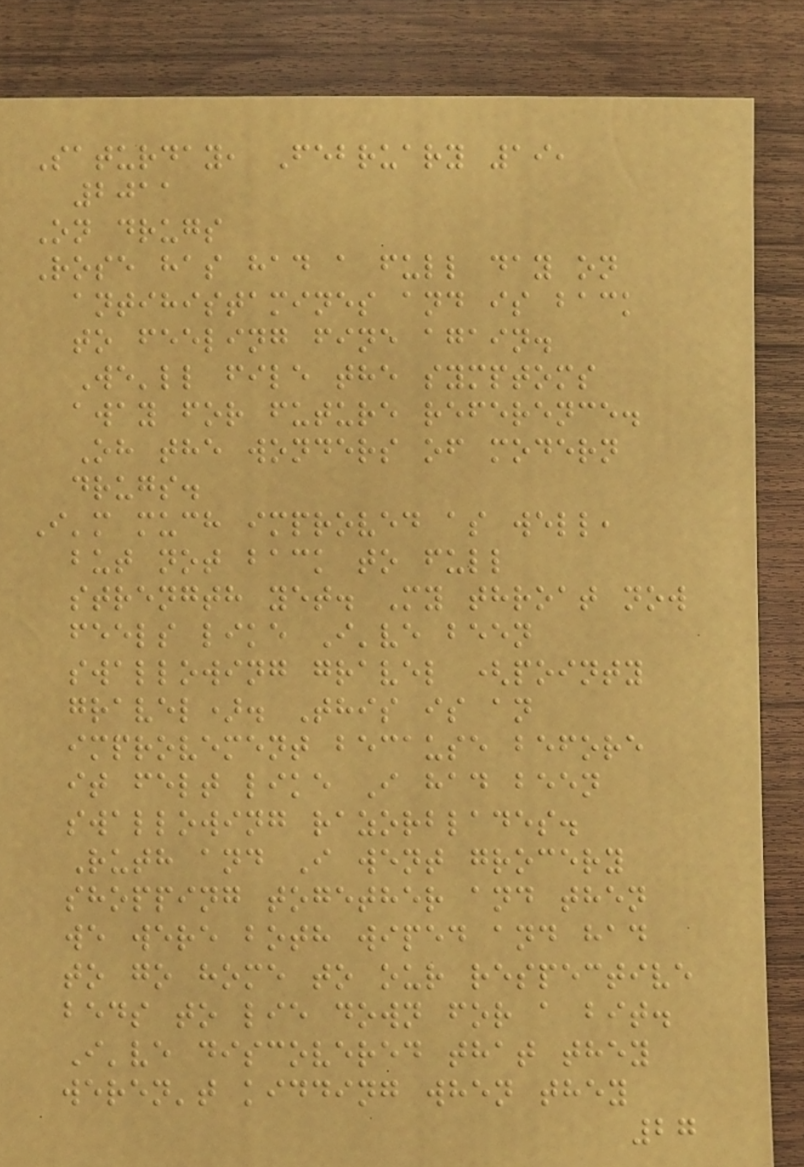Saturday, February 19,
2011
On drugs
Rose has had a full day on
antihistamines and is back
to feeling fine again.
We'll file the symptoms
away for future reference.
Oh the wonders of modern
drugs.
I'm much improved as well,
but not back to full
strength yet. My throat now
feels like I've been
swallowing gravel (pointy
gravel). This is an
improvement because before
it felt like I had been
swallowing razorblades.
Ruth and I went grocery
shopping together and then
we were both wiped and had
to go home to our respective
beds to lie down for a bit.
I've discovered that they
weren't kidding when they
27
